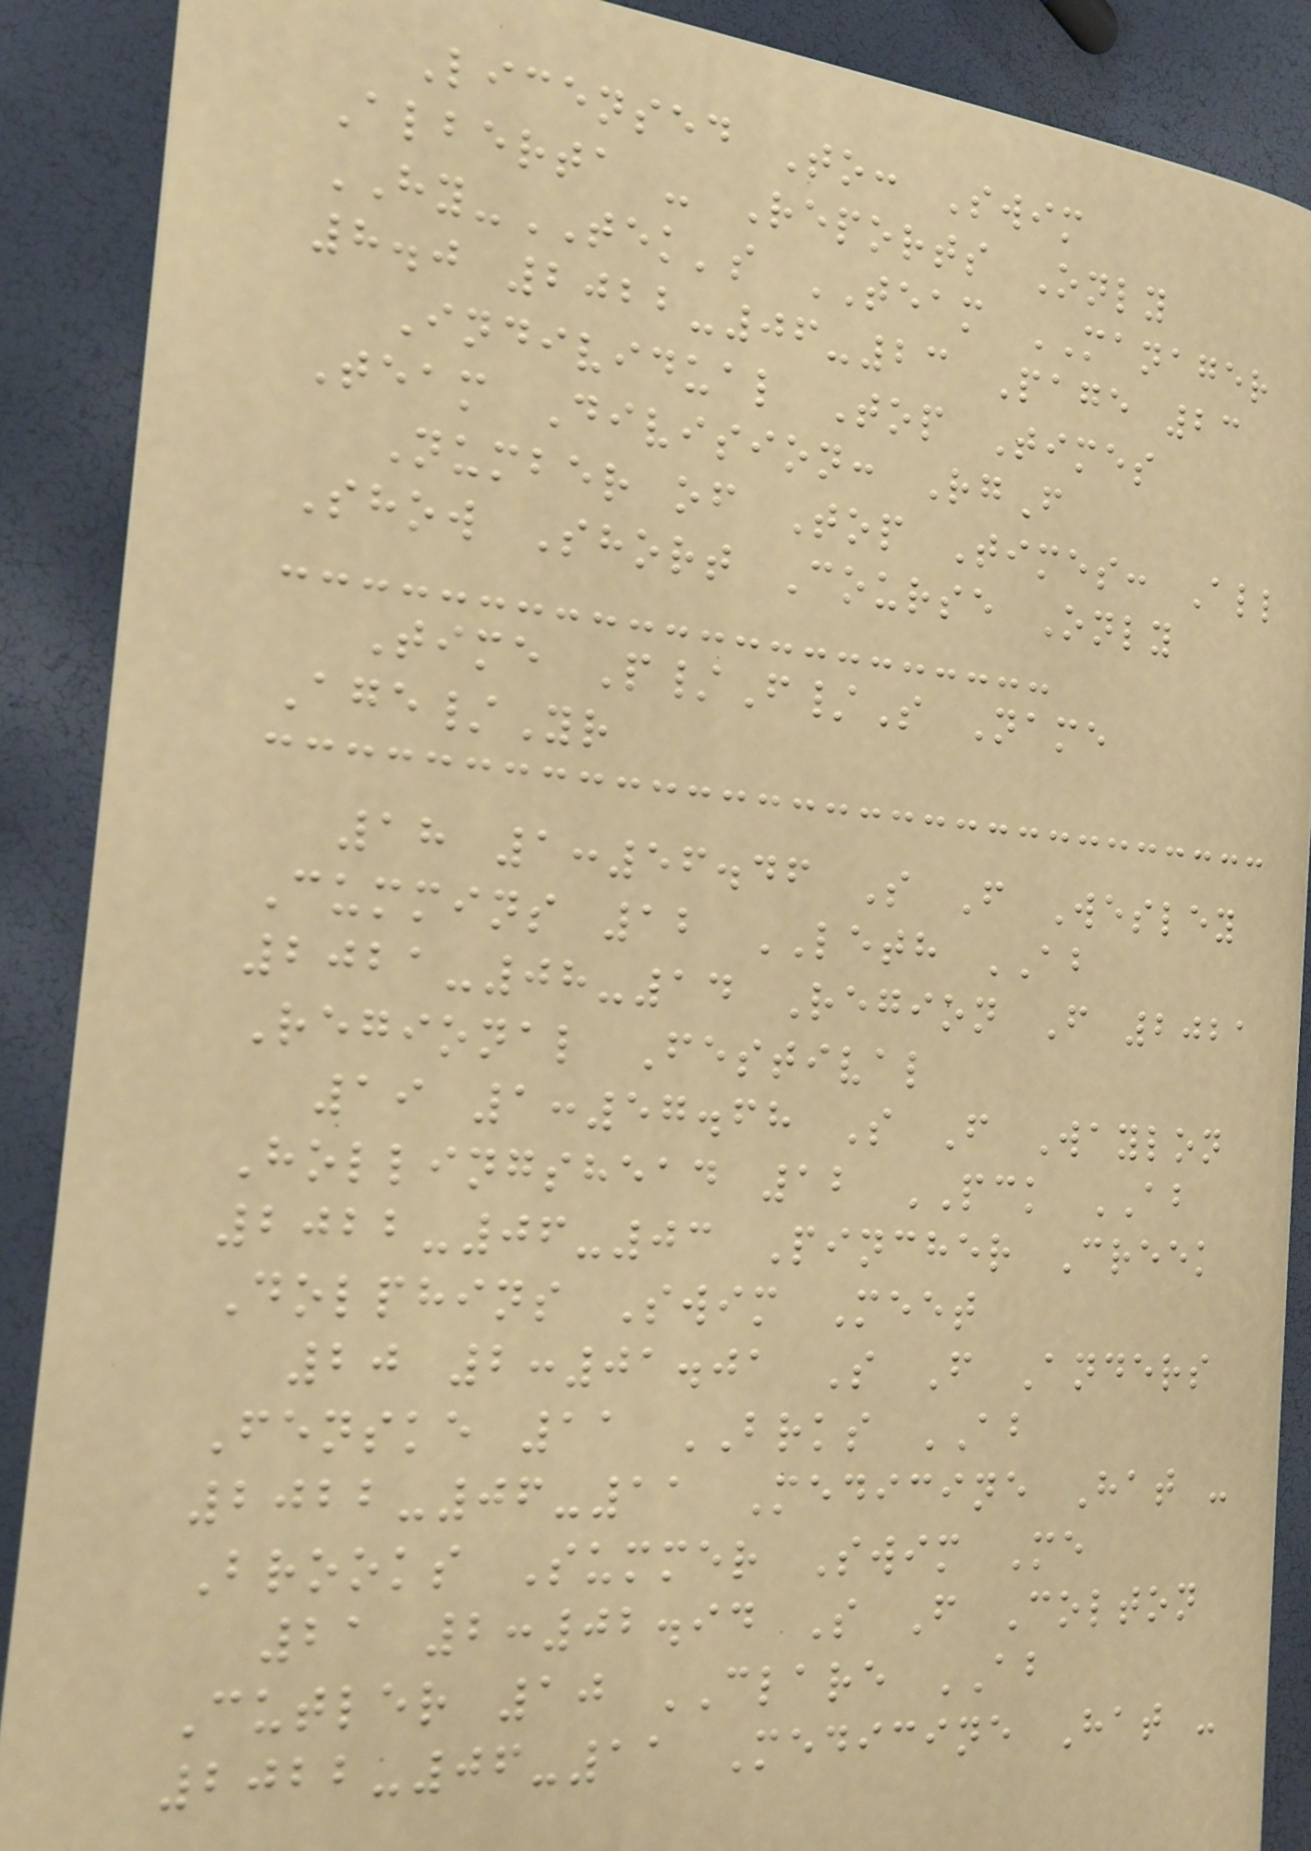Licensed To: Swim
Alberta - Reports Only
HY-TEK's TEAM MANAGER
8.0 2022-06-23 Page 23
Individual Top Times
Team Division: RgF
Number of Top Times: All
Show Short Course Only
Time P/F/S Name
Age/Yr
18 1:56.46 S F Wesley
Cummins 12 LETH AB
2021-08-14 Region F 2021
Regional Festival
19 1:57.68 S F Waylon
Hollingshead 12 PCK AB
2022-06-03 Pincher Creek
Dolphins Swim Meet
20 2:01.01 S F Anders
Fenske 11 BRKS AB
2022-06-11 Medicine Hat -
Brooks Summer Swim Me
21 2:02.94 S F Colton
Cutler 10 CLARE AB
2022-06-11 Medicine Hat -
